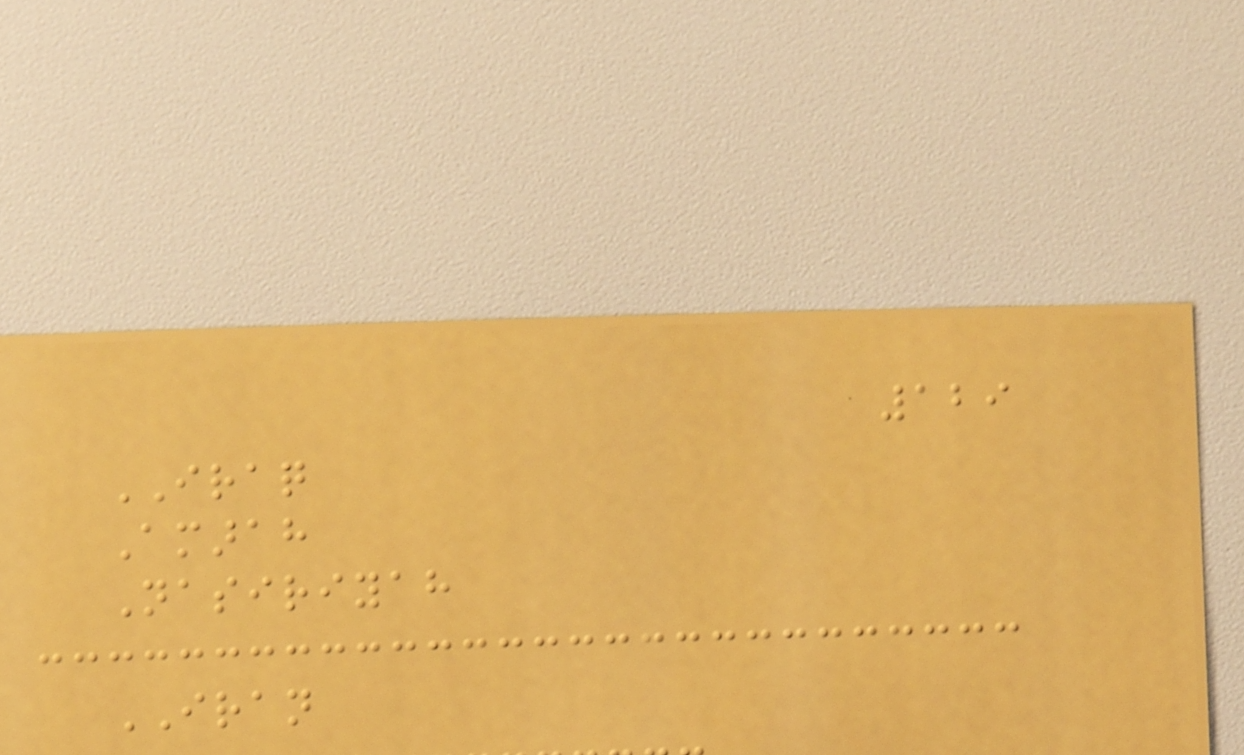129
IRAQ
Amarah
Nasiriyah
IRAN
